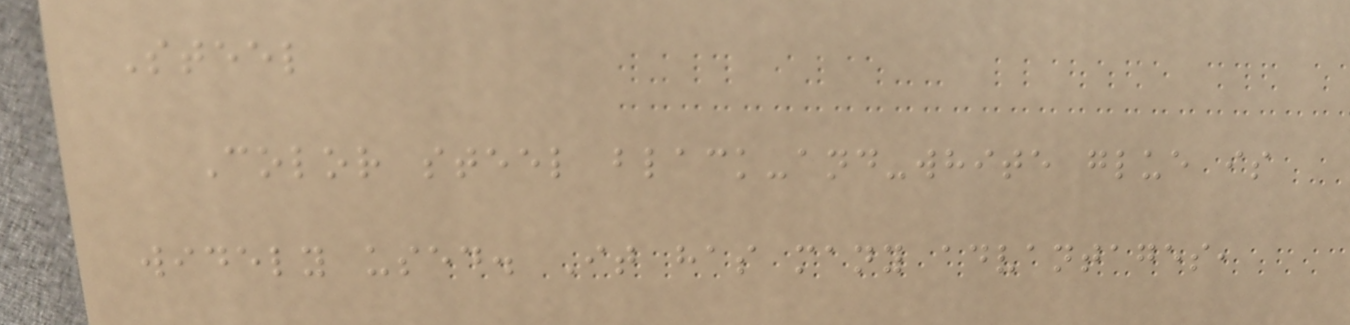Steel
Color steel black-and-white glue is
widely used. It has many advantages,
